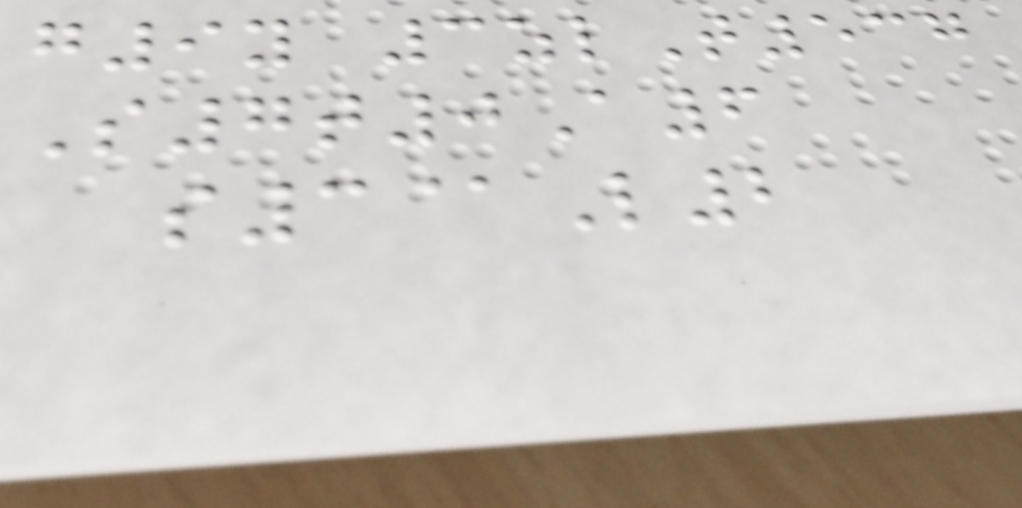g9y 3zlT537
S7t0A6
s3@L2
